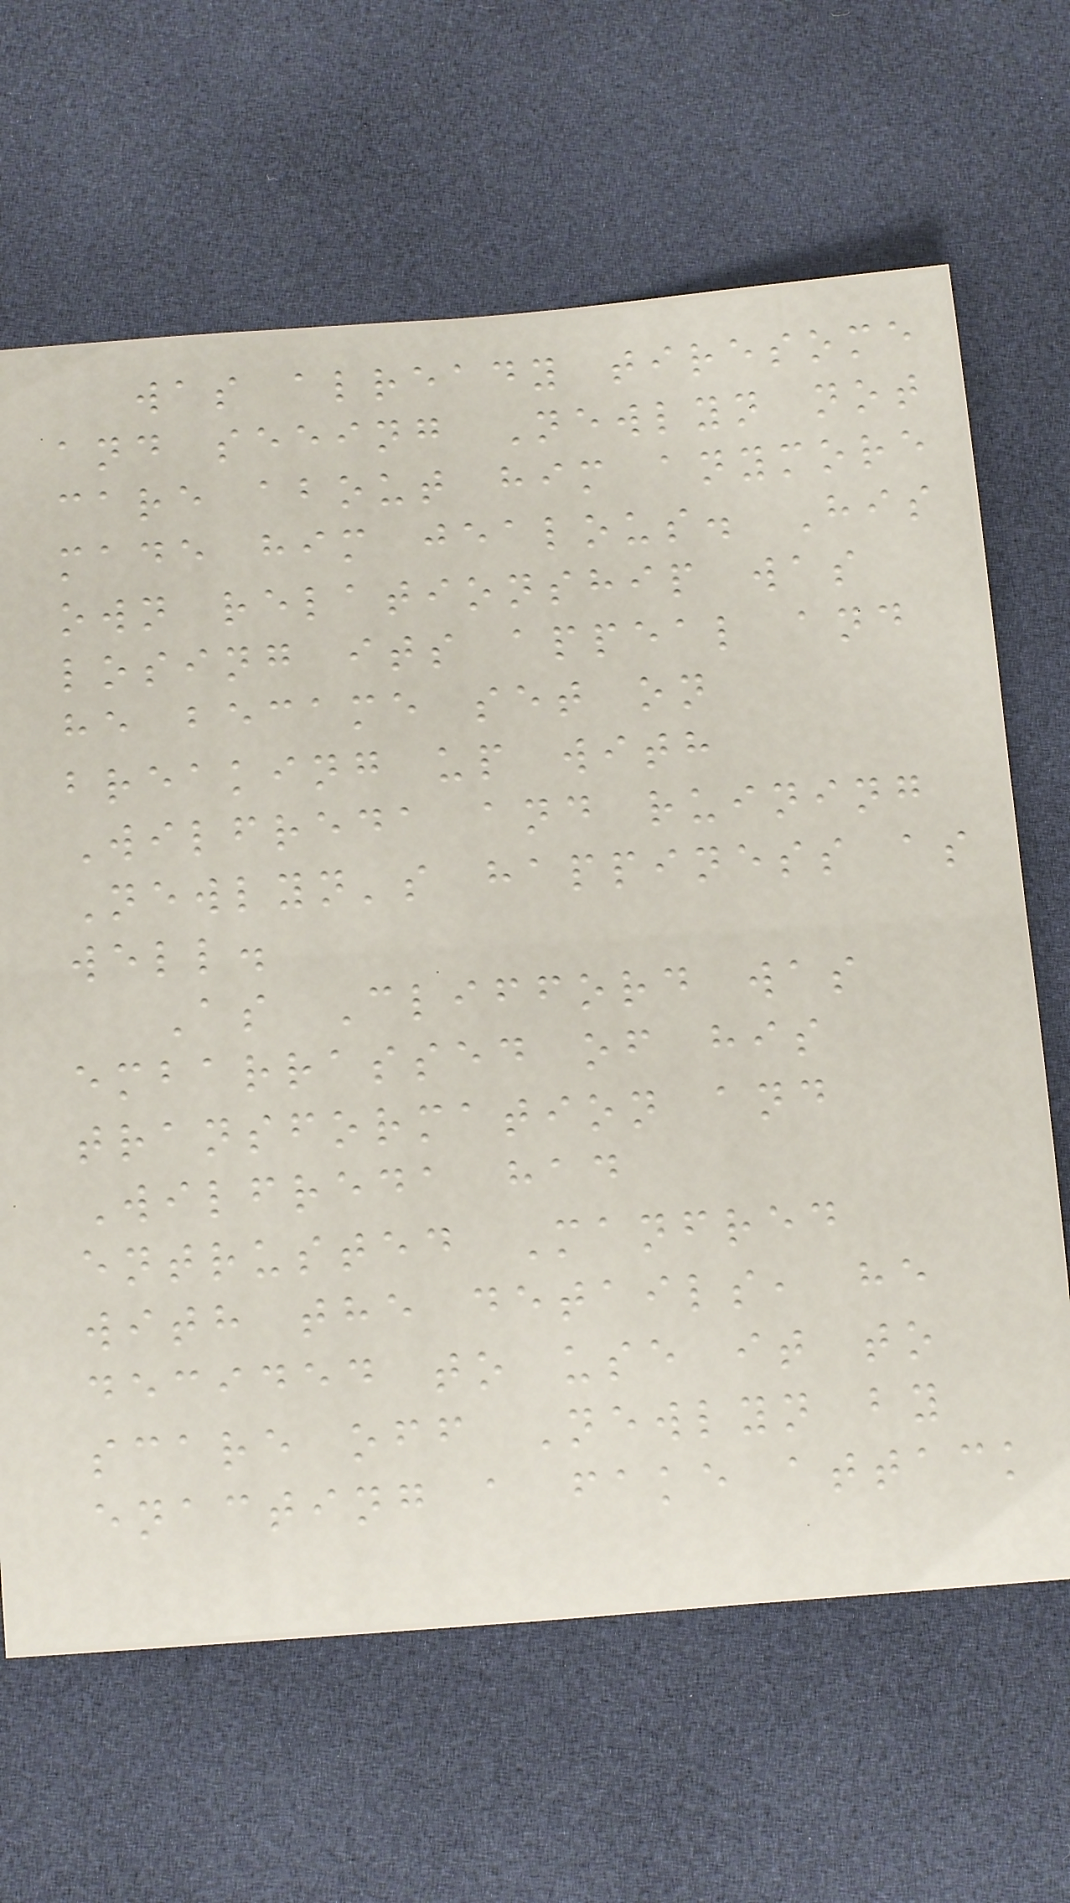was already tiresome
and seeing Newlyn not
care about him anymore
made him jealous. His
own relationship was
losing its appeal and
he became set on
breaking up with
Wilfreda and ruining
Newlyn's happiness as
well.
As Clifford was
embarrassed of his
transformation and
Wilfreda had
entrusted Manfred
with the details, he
decided to use it to
scare off Newlyn by
enacting a fake attack
